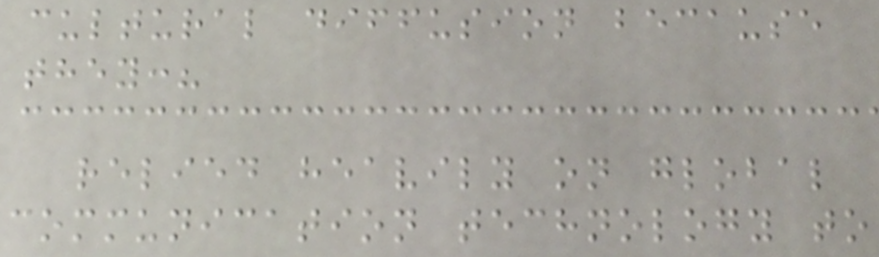cultural diffusion because
they:?
relied heavily on global
communication technology to
